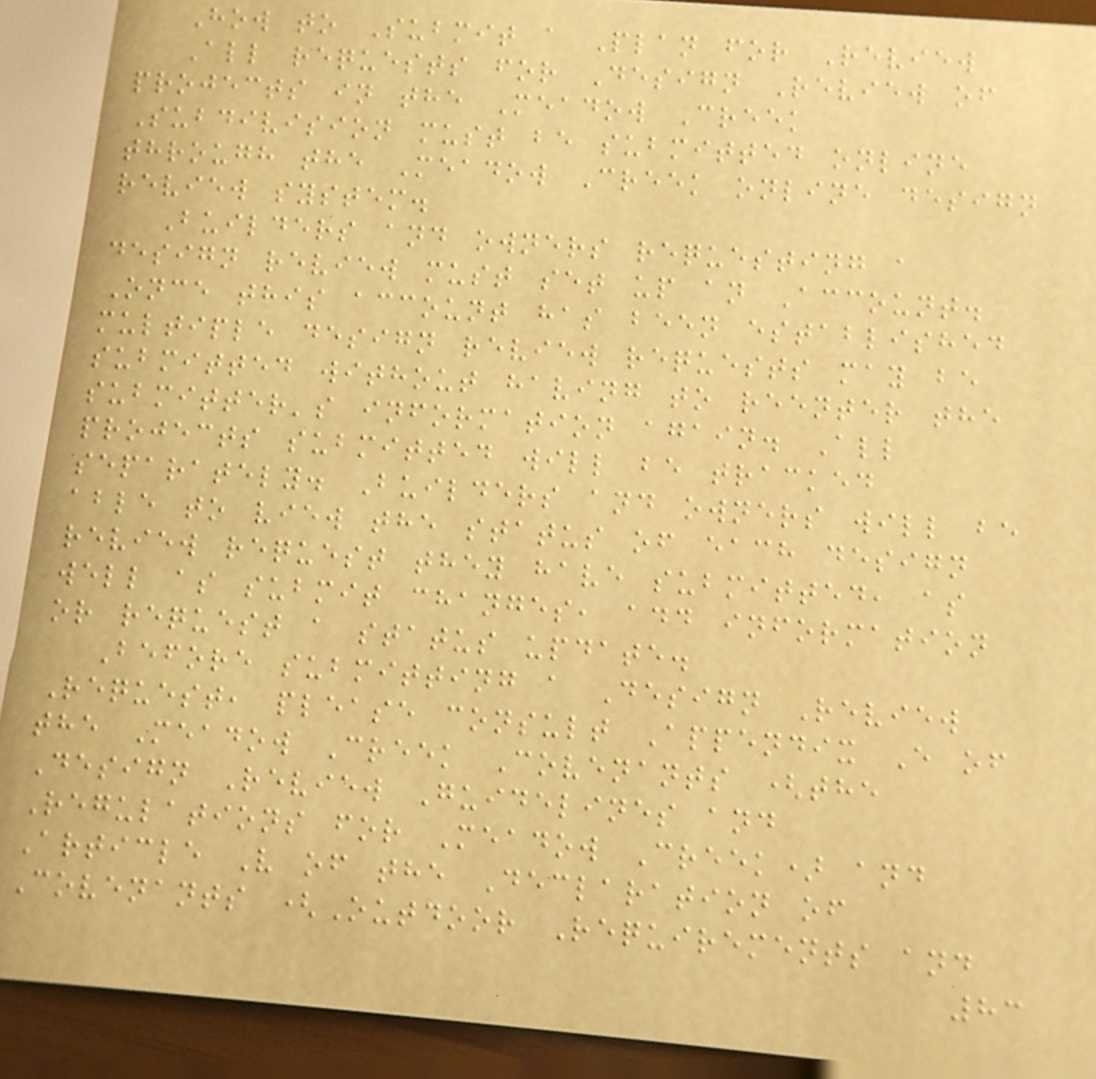How to Submit a Plan for Review
All requests for Design Review of
projects in the Meadow Creek
Subdivision must be submitted online
through the Meadow Creek online design
review system.
Builders and owners requesting a
design review must set up an Account.
Once this account has been established
multiple design review requests may be
submitted without having to reenter the
submitter's information again. All
projects submitted will be tracked
separately. Builders and owners will be
able to view the status of each design
review request they have submitted, as
well as submit changes, add information
or request a status update.
Before submitting a Design Review
Request, please consult Appendix E of
the Meadow Creek Covenants (the
Design Review Guidelines and
Regulations for Meadow Creek) and
Article V of the Declaration of
Covenants (Outdoor Requirements and
83
